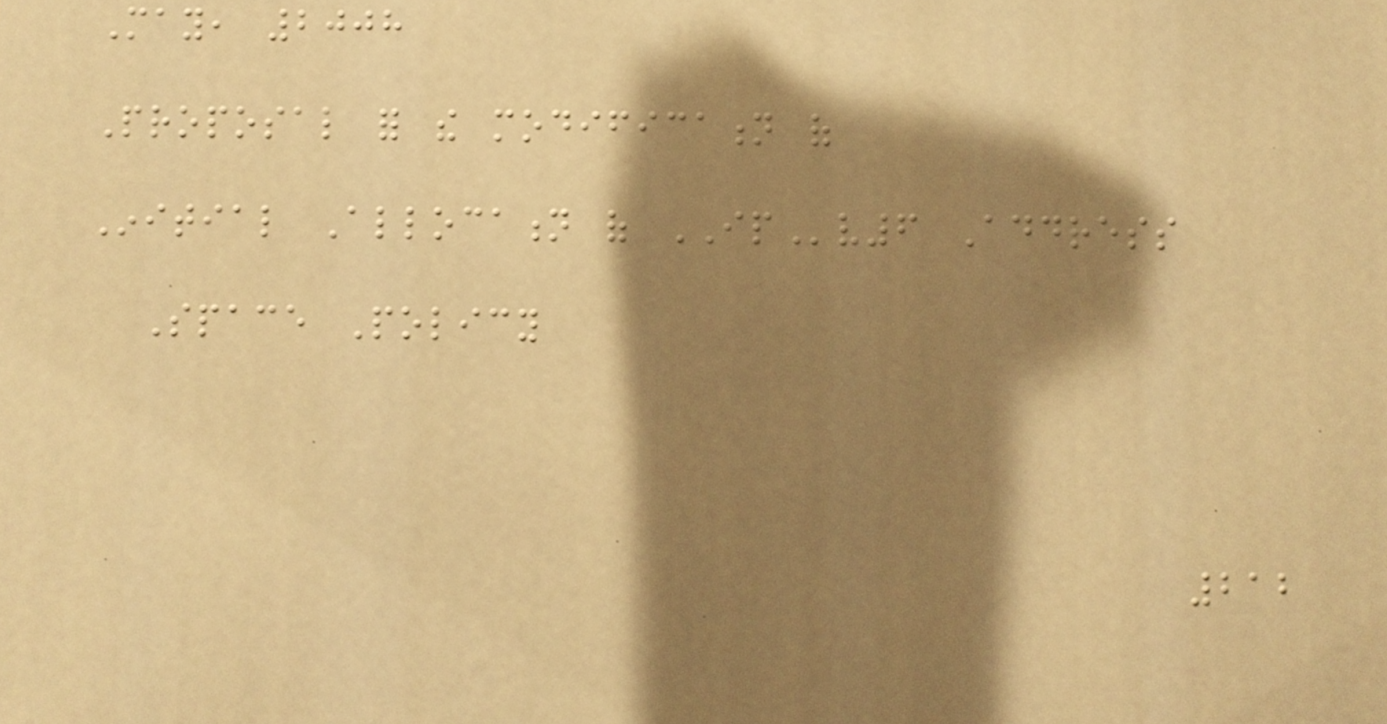May, 2008
Proposal for the modification of
Initial Allocation of IPv6 Address
Space Policy
212
